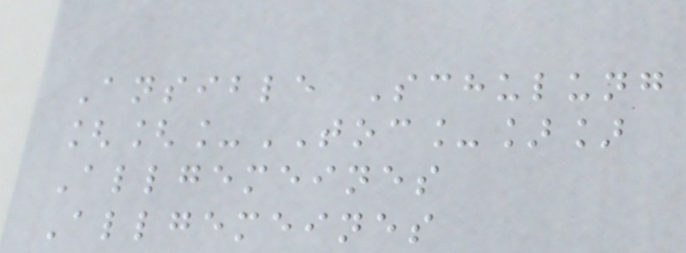Ansible Schulung
[[_TOC_]]
Allgemeines
Allgemeines
